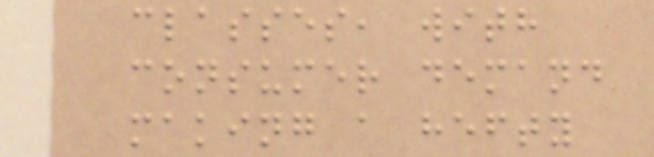classes, with
consumer demand
making a hefty
